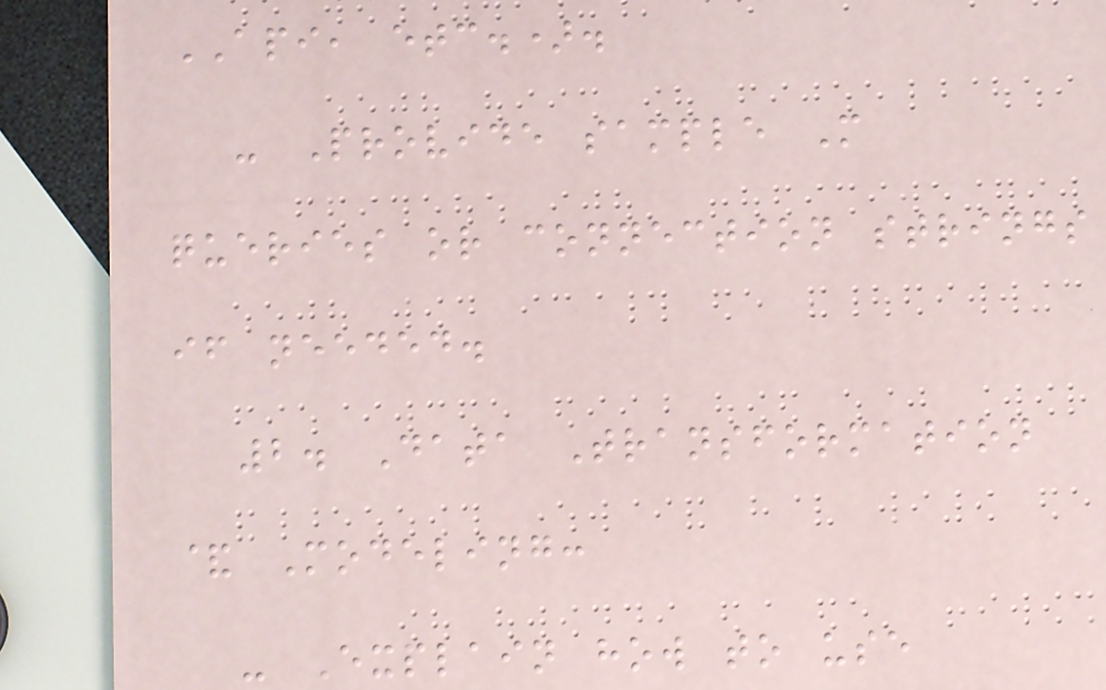API, etc.).
- Provide sample M
queries or connection strings
if needed.
2. Data Transformation
& Modeling:
- Explain how to use
